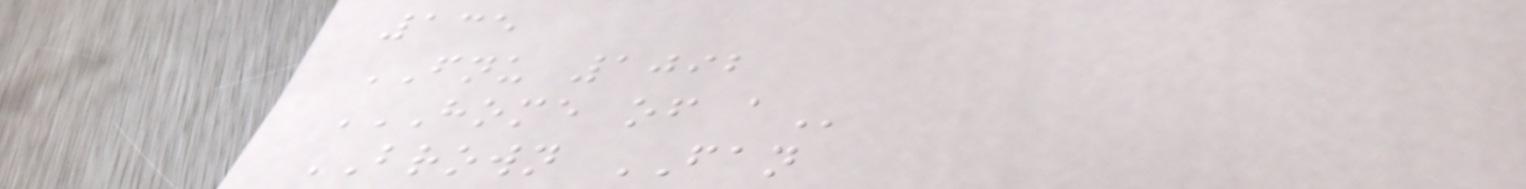135
FNU 1092
HOME OF A
BROWN FAN
